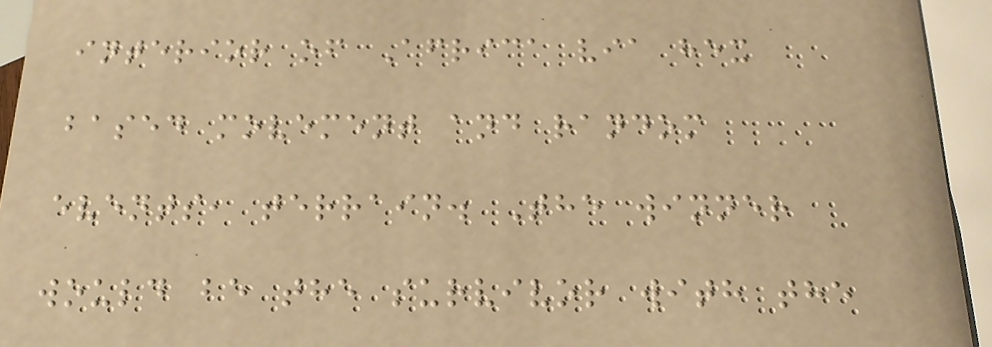interior of Africa via hex
based movement and random
events, terrain. The winner
would be the survivor with the
